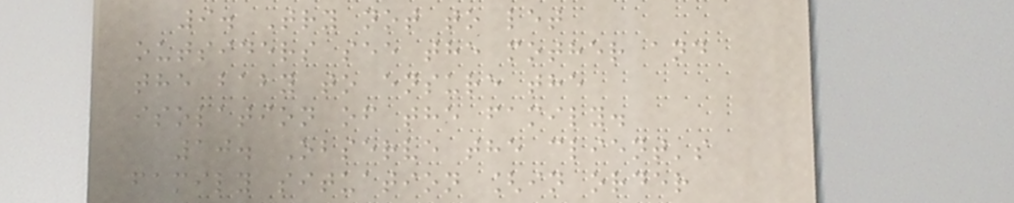9. Try not to let
outsiders see the mother and
the baby to ensure the
isolation of the family.
10. Observe the client's
family situation [in order
